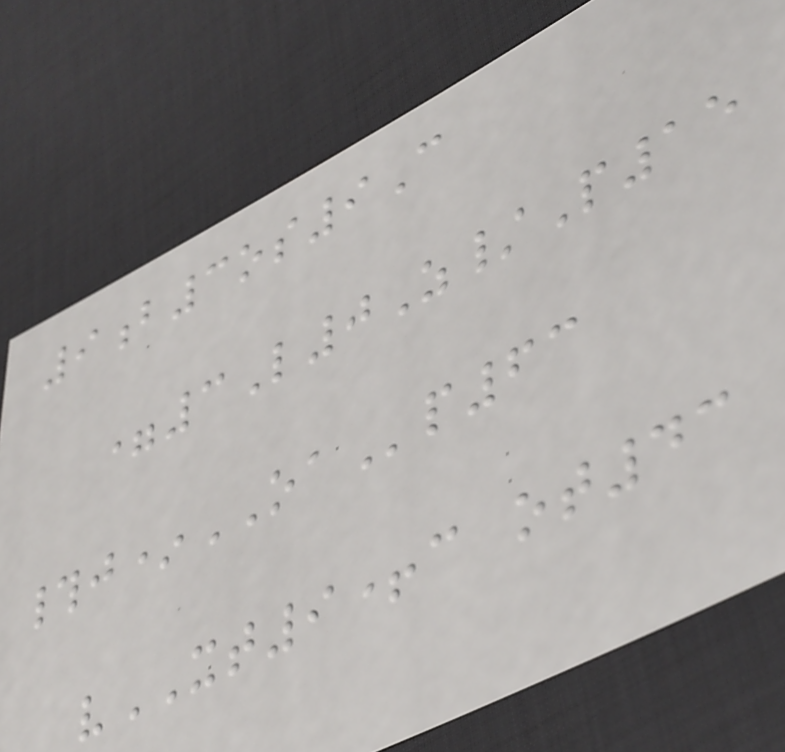9b3os9C
=3L0Z/P15
#j*OAp63
vXT9+c ot43
